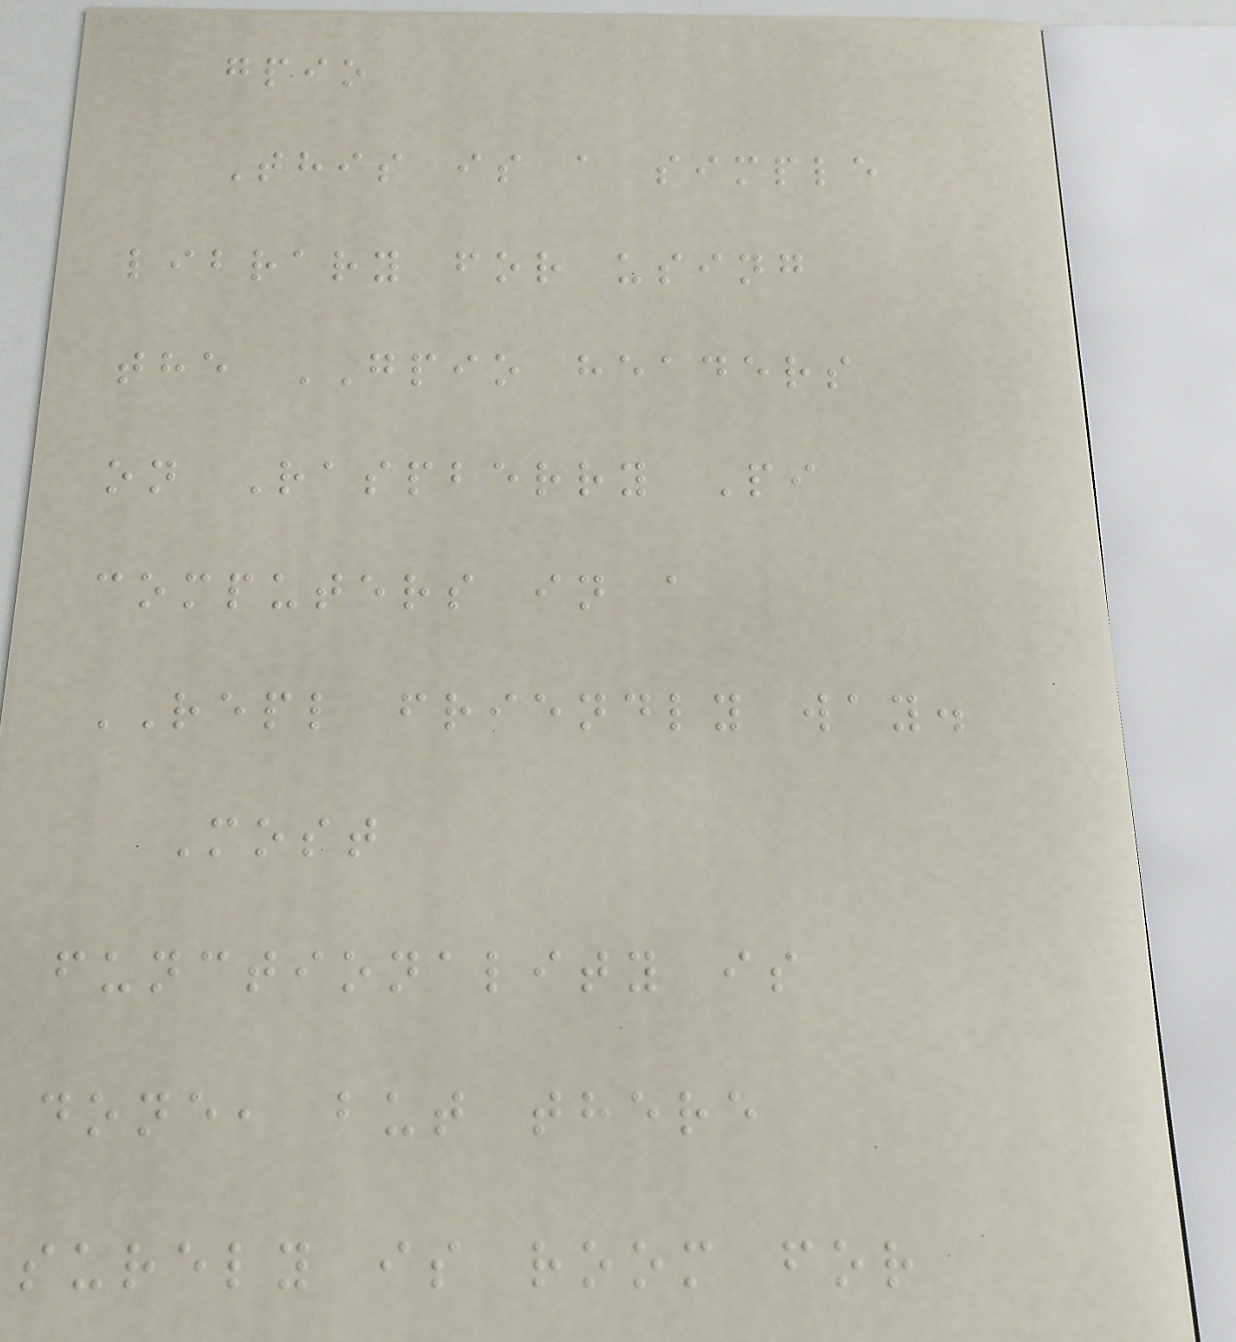gpio
This is a simple
library for using
the GPIO headers
on Raspberry Pi
computers in a
REPL friendly way.
Most
functionality is
done, but there
surely is room for
